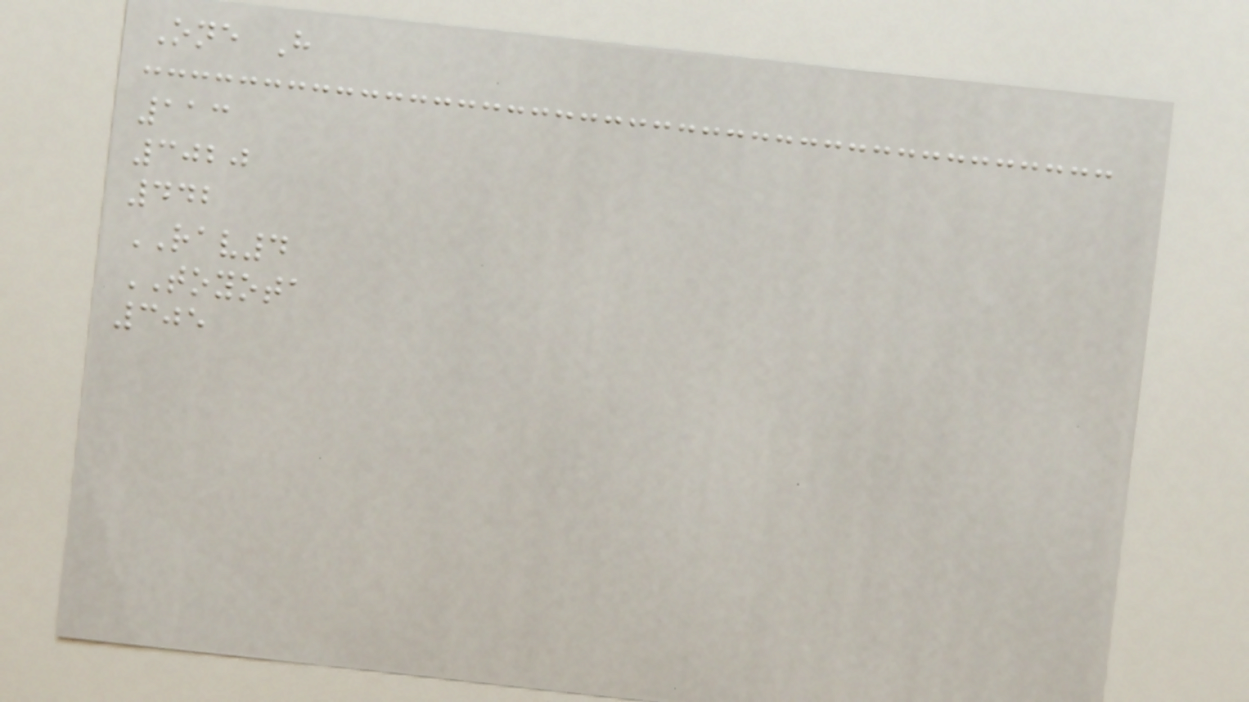One H
113
3020
442
RAV4
TOYOTA
305
